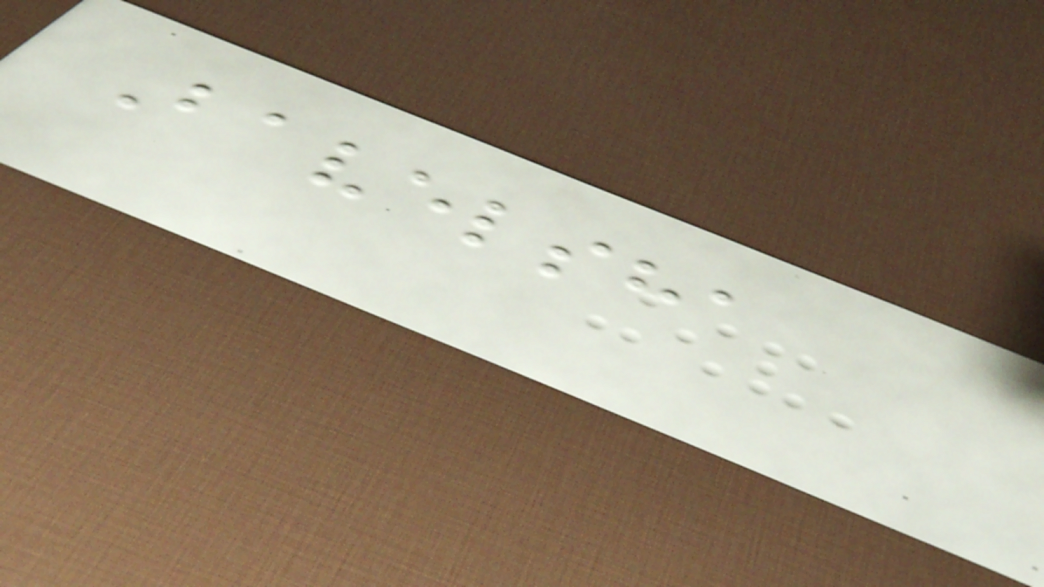Bavelsha
